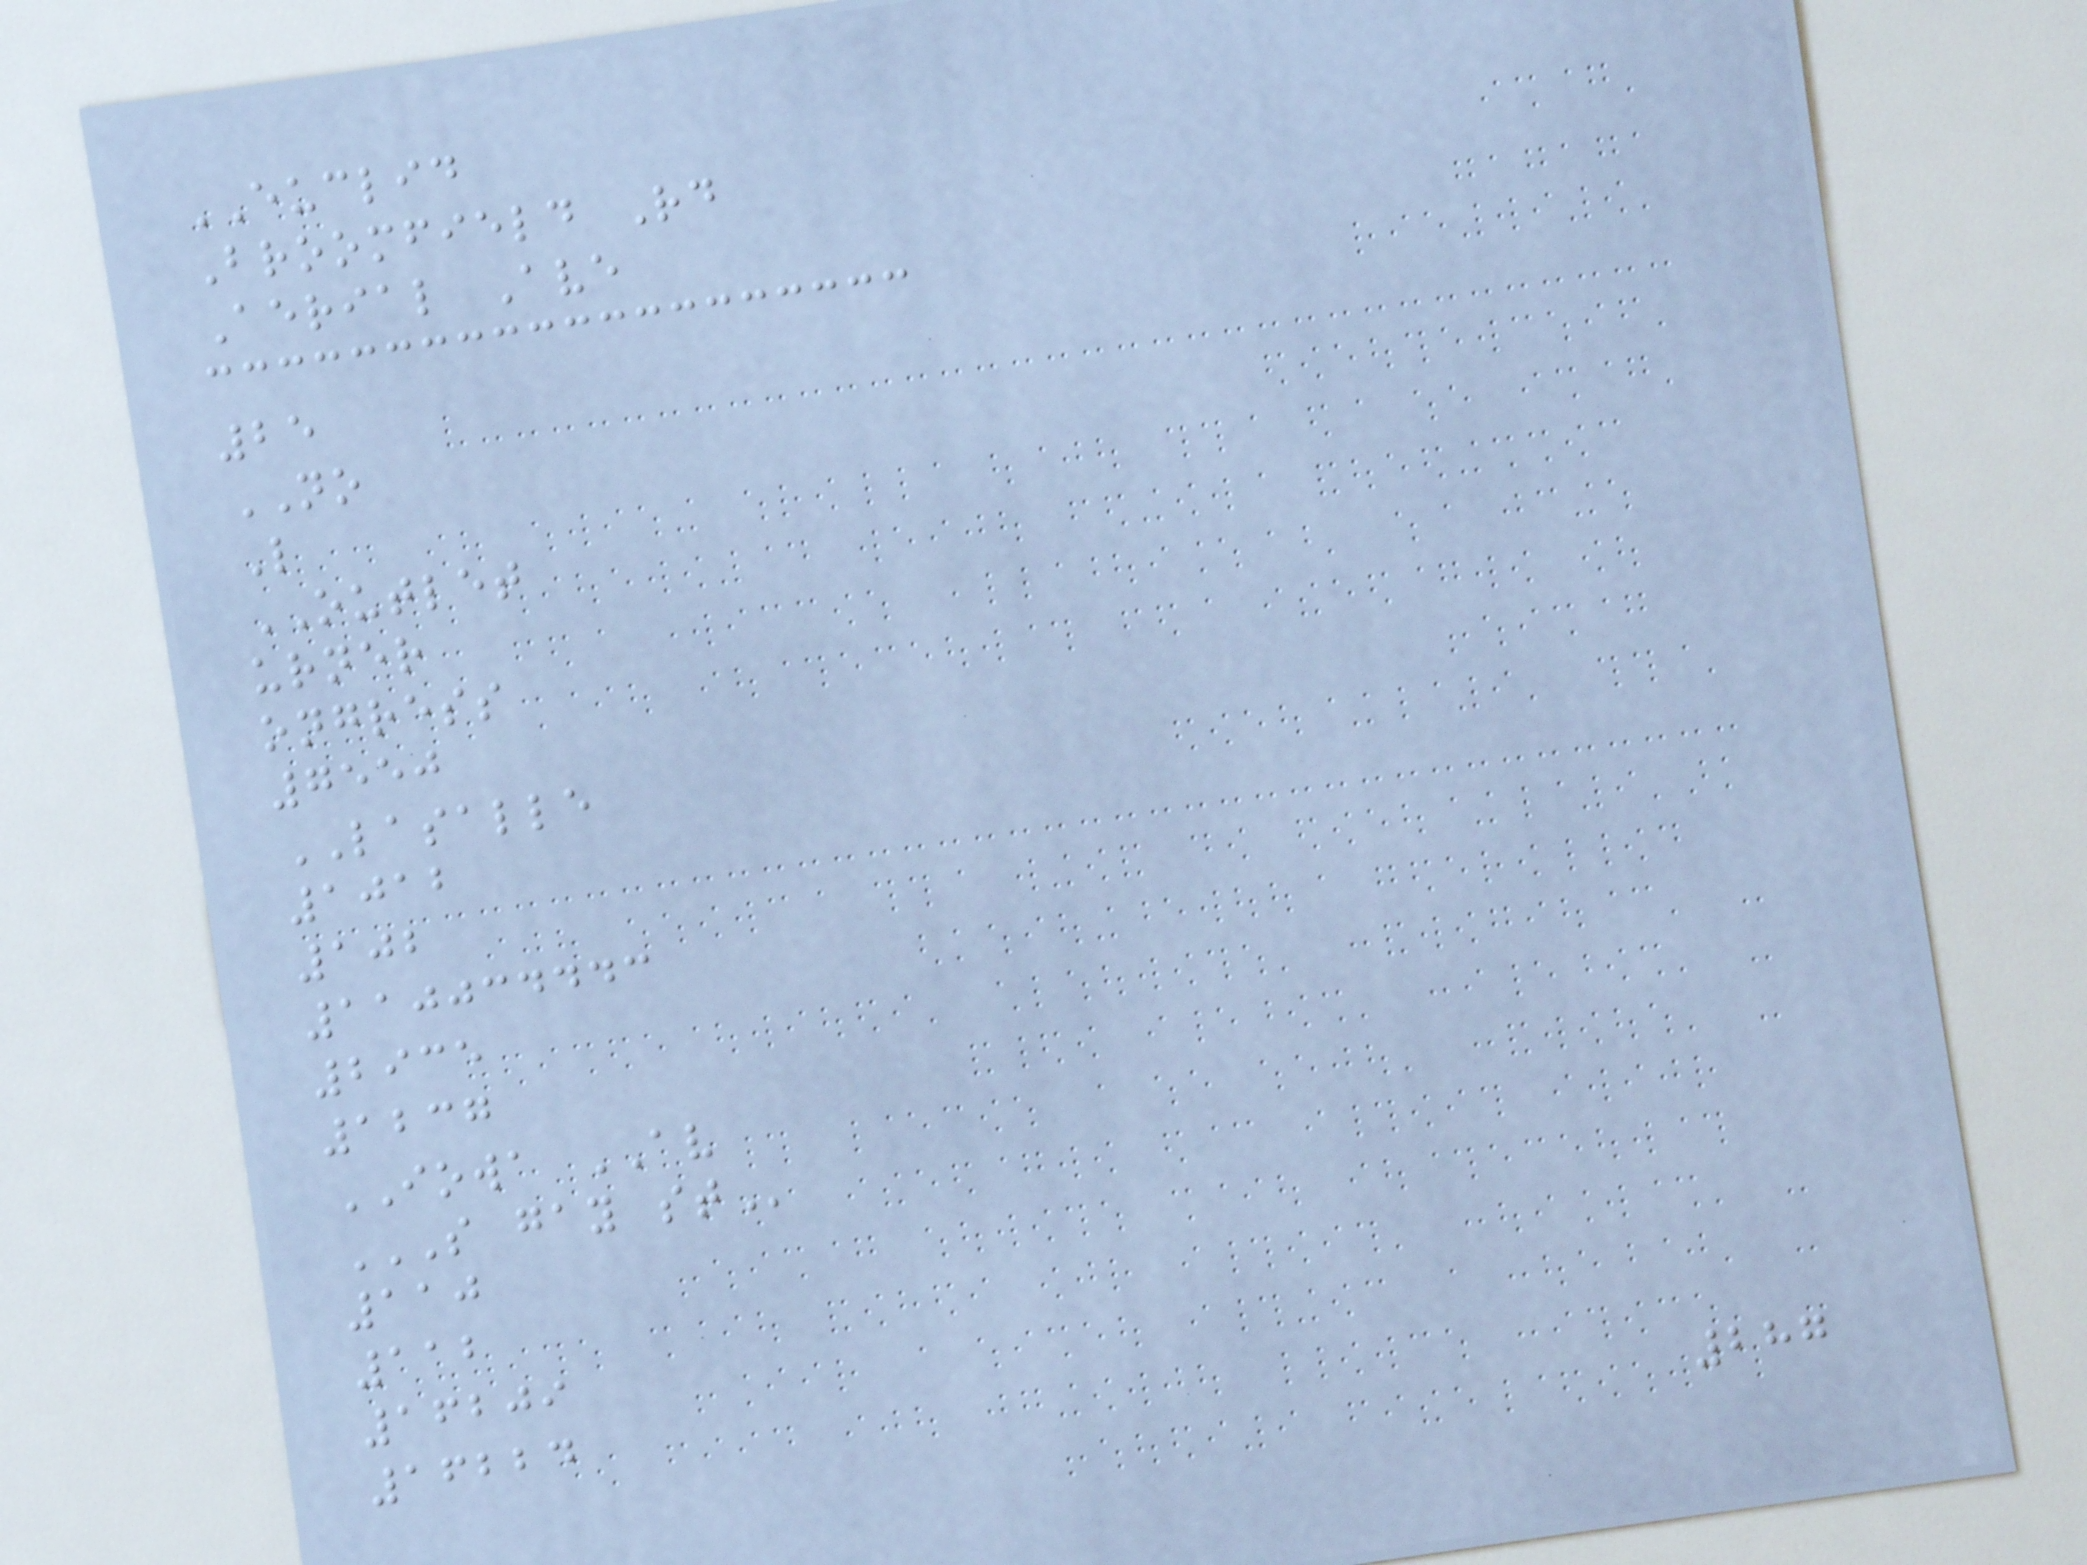EUCLID
Broomfield Rd
Aerial Ave
25
NO
L
OUTLET
urner
ongress
7550
LASALLE
1012
102
110034443
2935
1237
IOWA AV
S GAY ST
110
112
16209
16224
287
